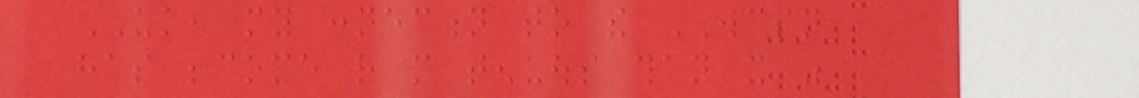UK, my connection to the WCSN
has become rather more tenuous than it was
